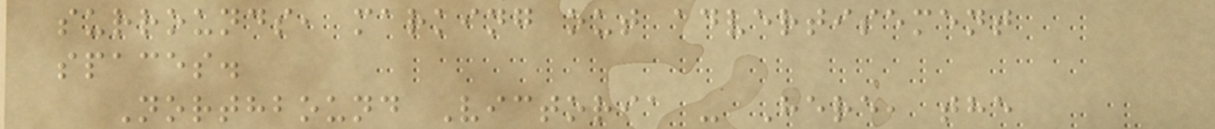surrounds, marking out advertisement
spaces.
Northbound Victoria - Here, the
